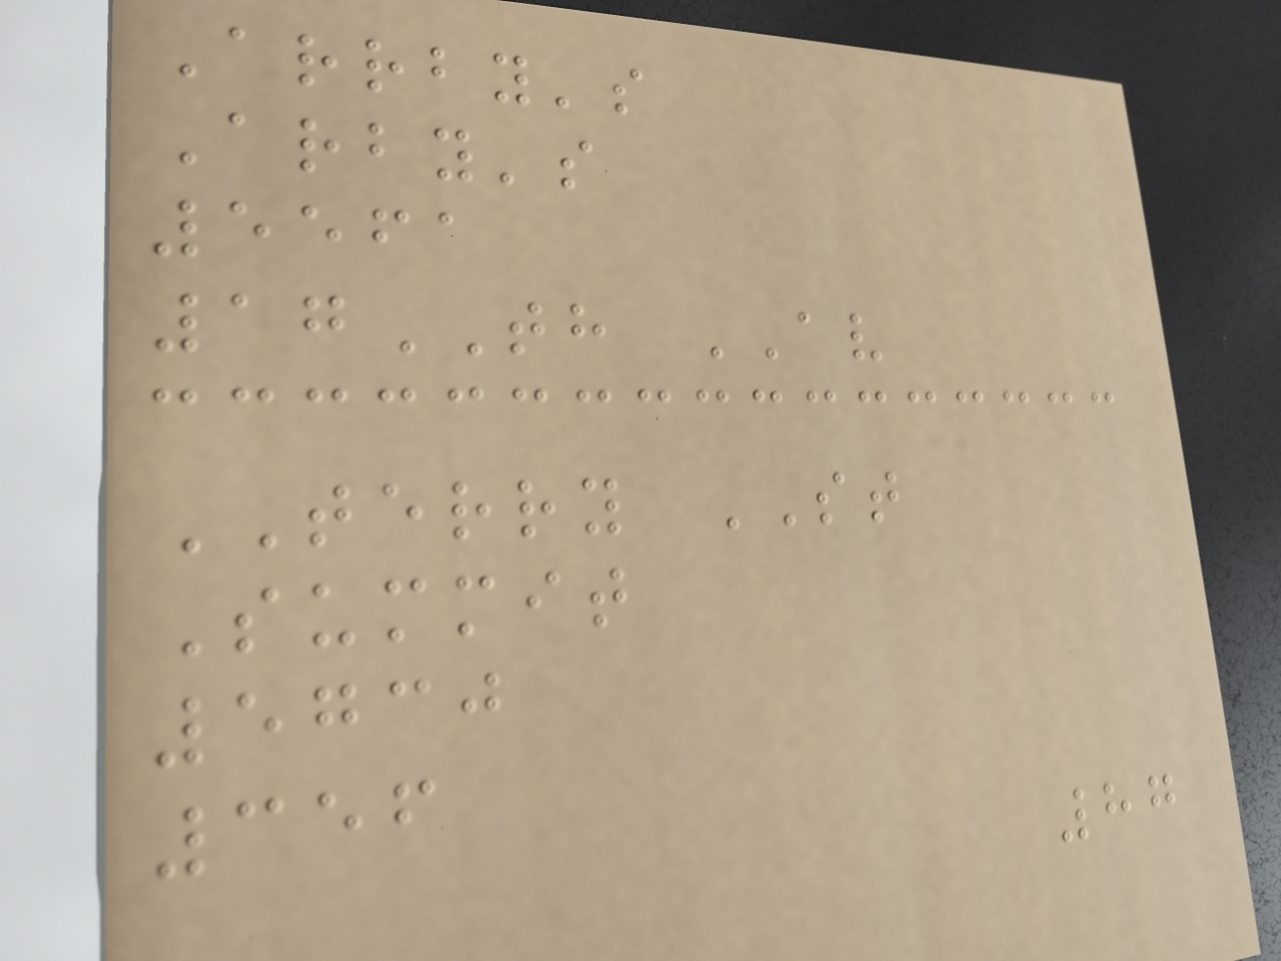Arrby's
Arby's
5561
17TH AV
TERRY ST
Summit
5730
356
87
